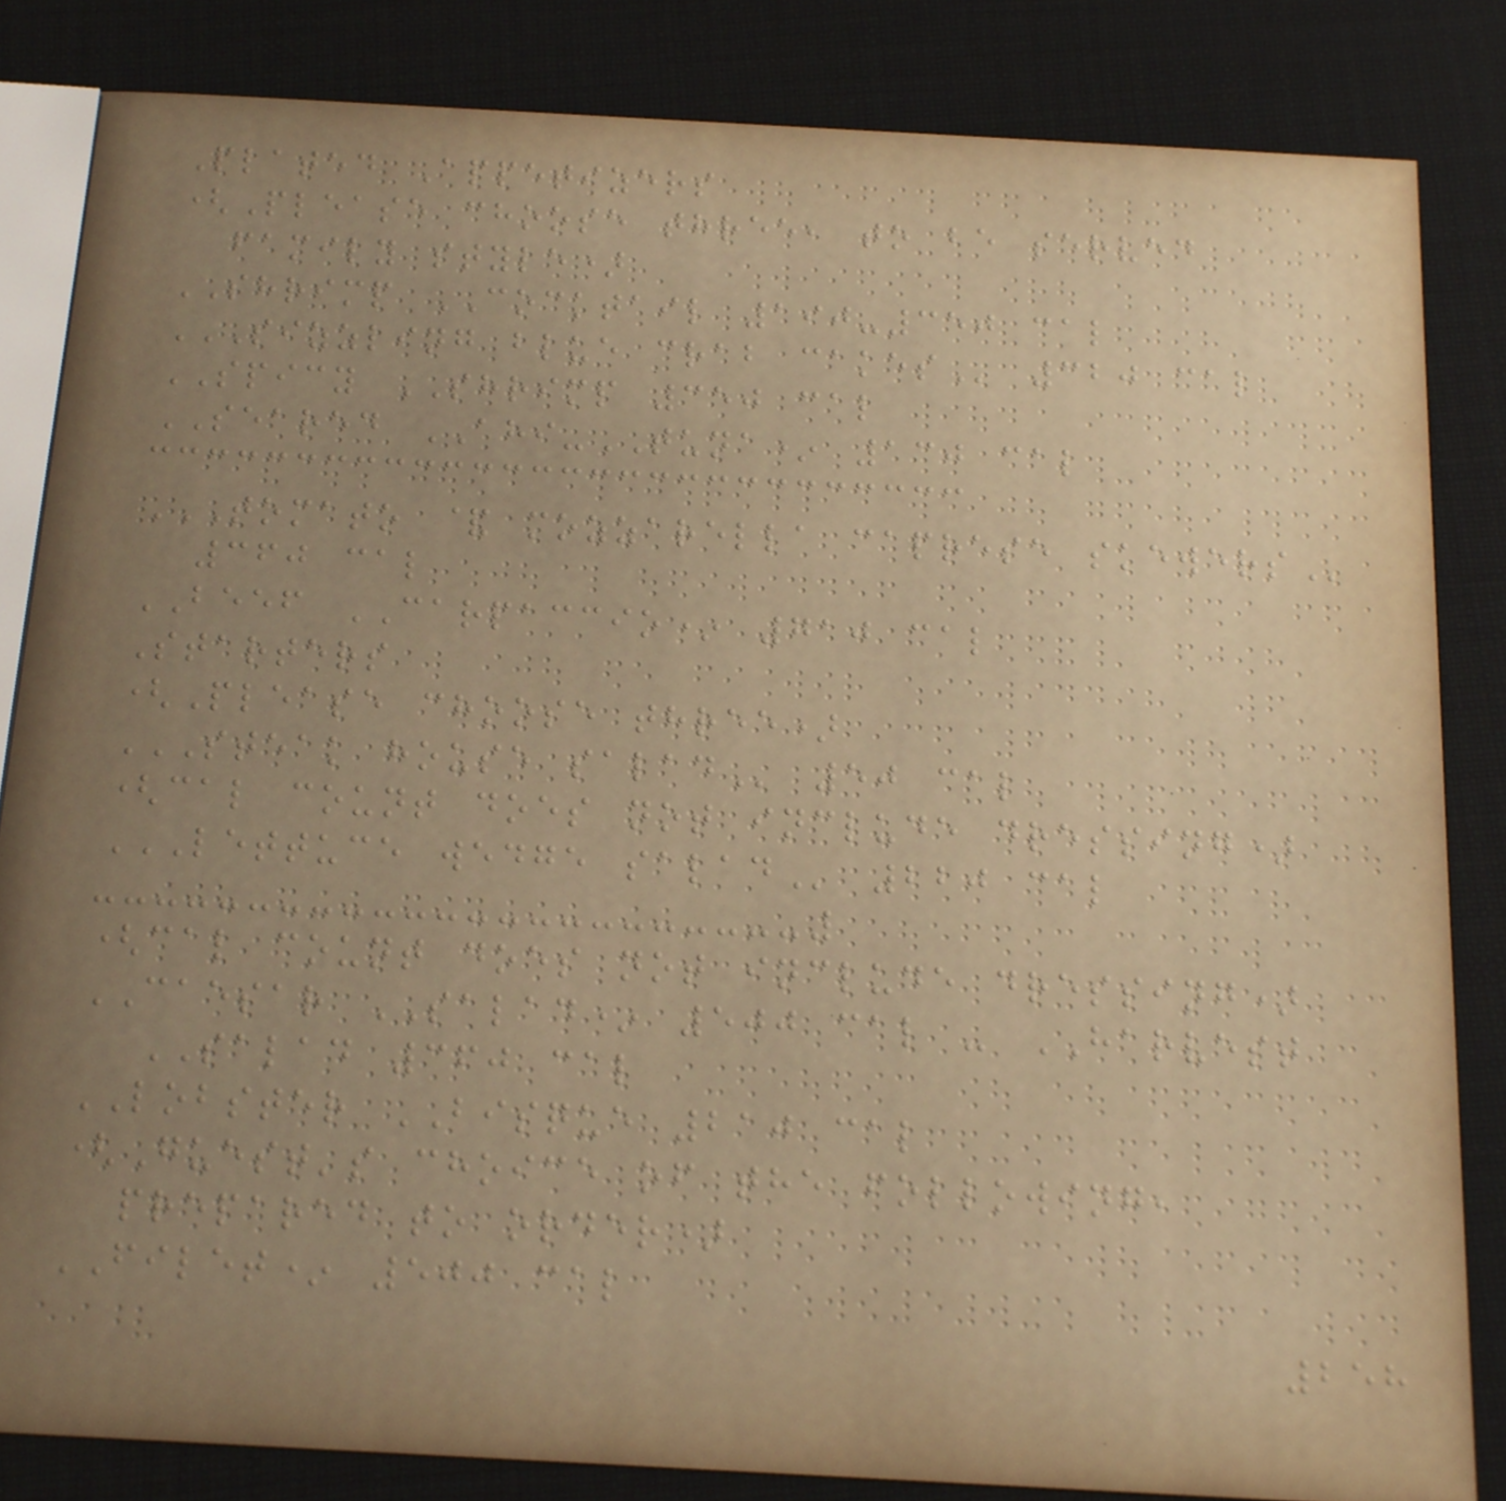Plated Appetizers
(Please choose three, to be served
family style)
SHRIMP COCKTAIL 190-350 cal
SIZZLING BLUE CRAB CAKES 320 cal
SPICY SHRIMP 350 cal
SEARED AHI-TUNA* 130 cal
TOMATO & MOZZARELLA CAPRESE SKEWERS
360 cal
BEEF CARPACCIO* 710 cal
Starters
(Please choose three)
STEAK HOUSE SALAD 50 cal
(cal count does not include dressing)
LETTUCE WEDGE SALAD 220 cal
(cal count does not include dressing)
CAESAR SALAD* 500 cal - HARVEST
SALAD 360 cal
LOBSTER BISQUE 210 cal
(Guest's choice of the following,
prepared to order)
FILET* 500 cal
258
